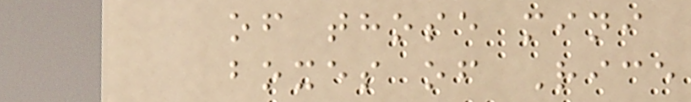of those mini
boxes of Rice
